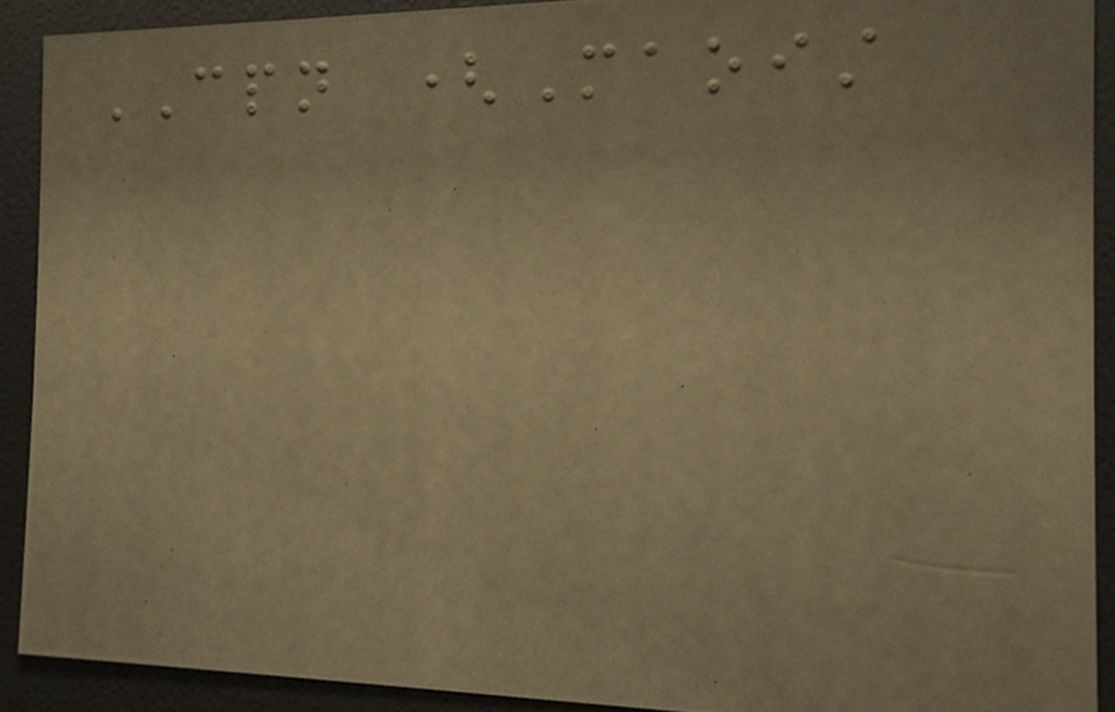CPN (Maoist
